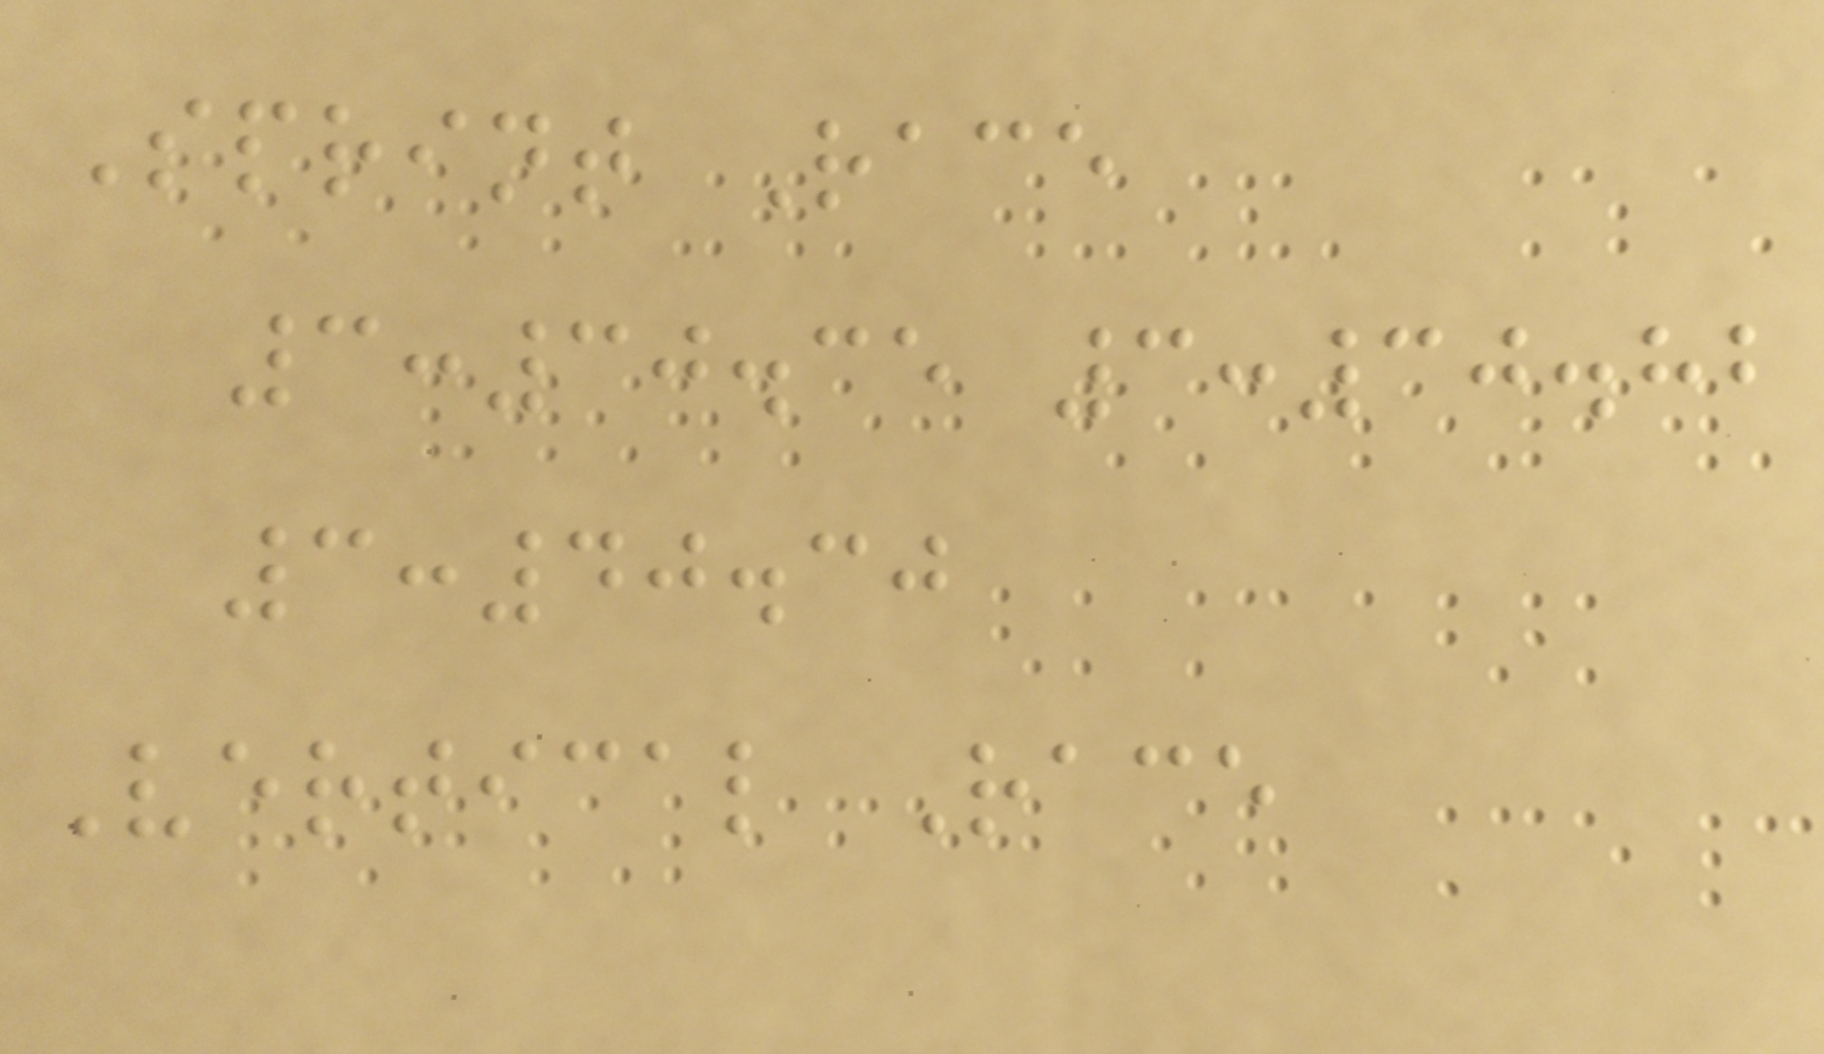Sprint Race
3:30.35 3:30.82
3:40.30
Vertical Race
